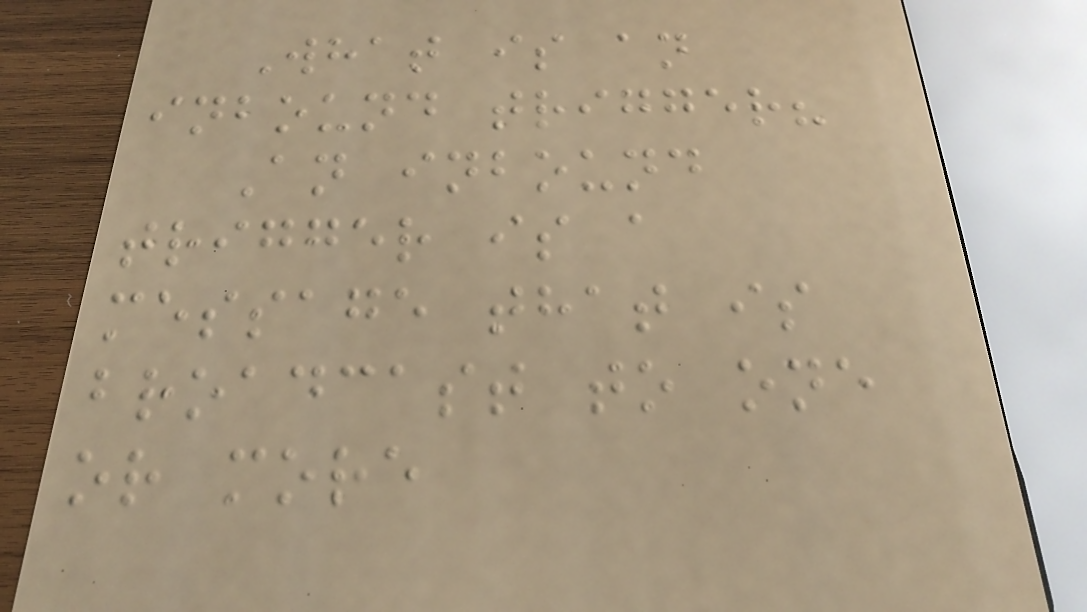What is an
inbound trigger?
An inbound
trigger is a
message that is
broadcast to one
or more
